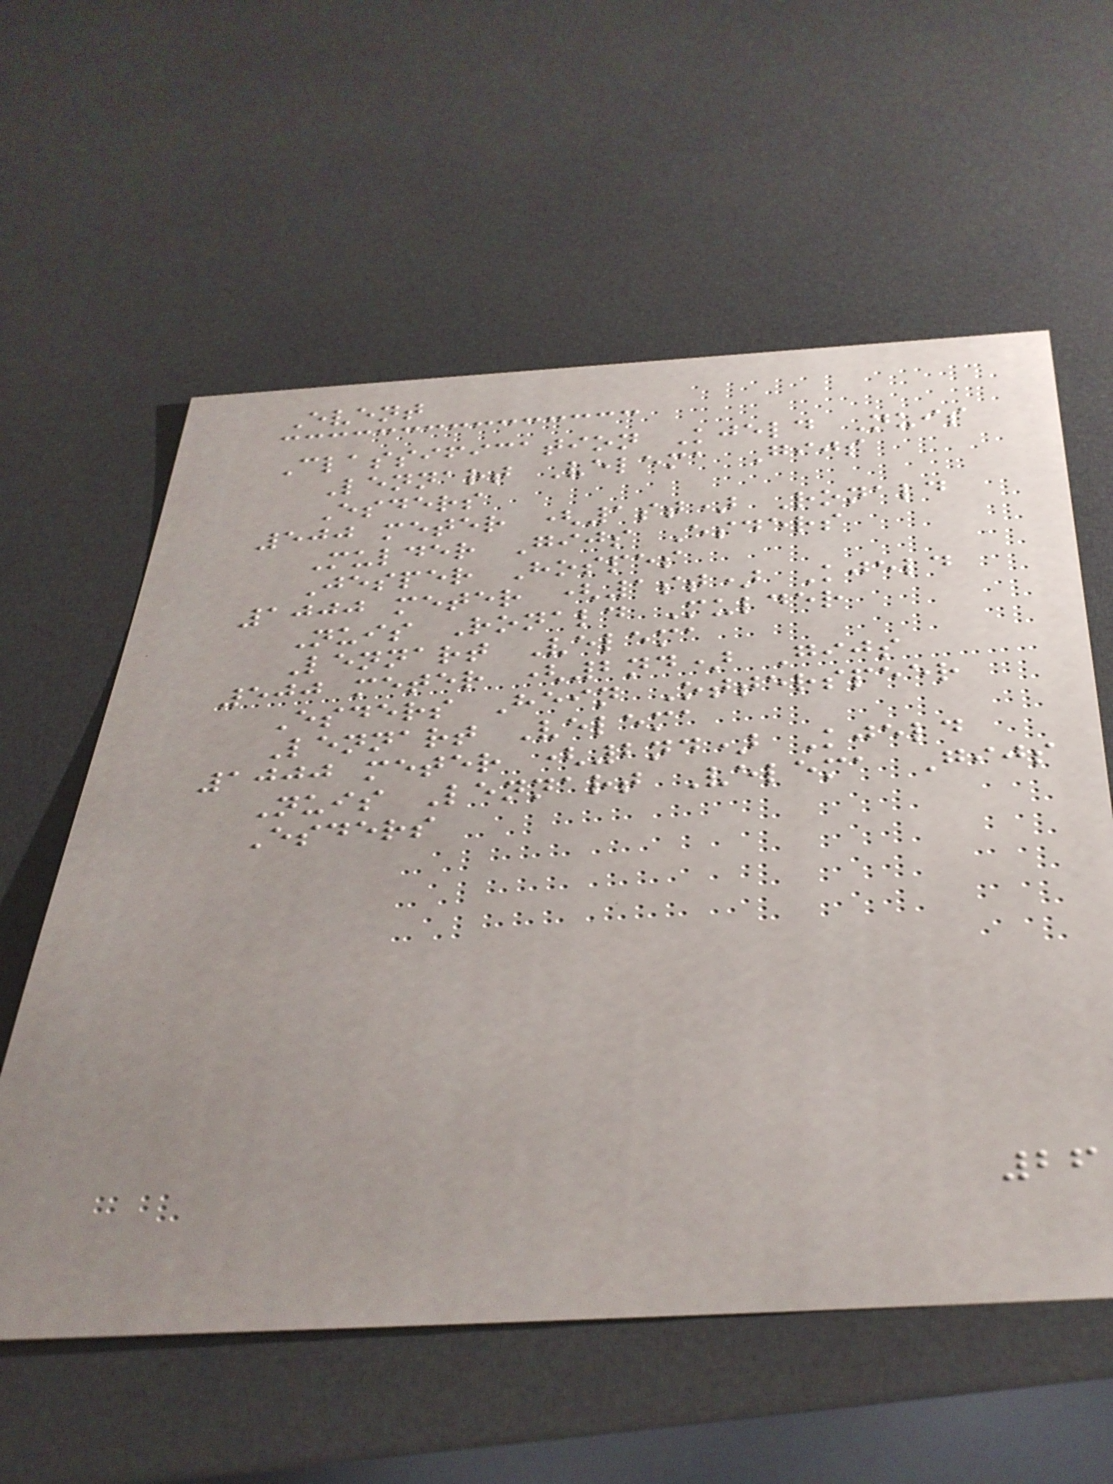Event
Classification Kjeld Nuis
Lennart Velema Gijs
Esders
500 meter (1st) Ronald
Mulder Gijs Esders
Jesper Hospes
1000 meter (1st) Kjeld
Nuis Ronald Mulder
Lennart Velema
500 meter (2nd) Gijs
Esders Hein Otterspeer
Lennart Velema
1000 meter (2nd) Kjeld
Nuis Lennart Velema Gijs
Esders
26
